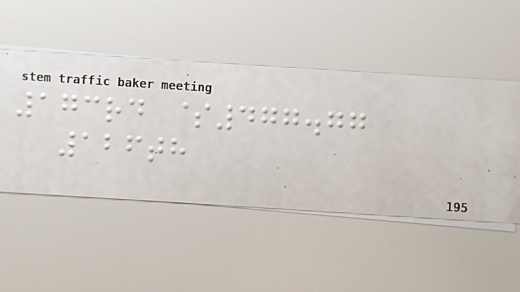173rd $477.77
126th
